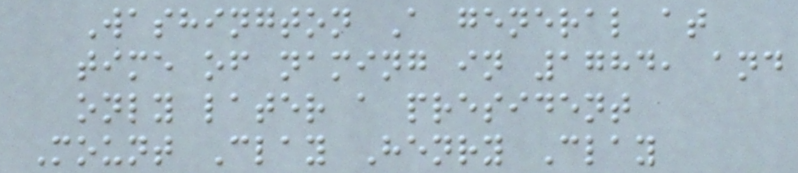Washington A general at
time of naming in 1784, and
only later a president
Mount Clay Henry Clay
